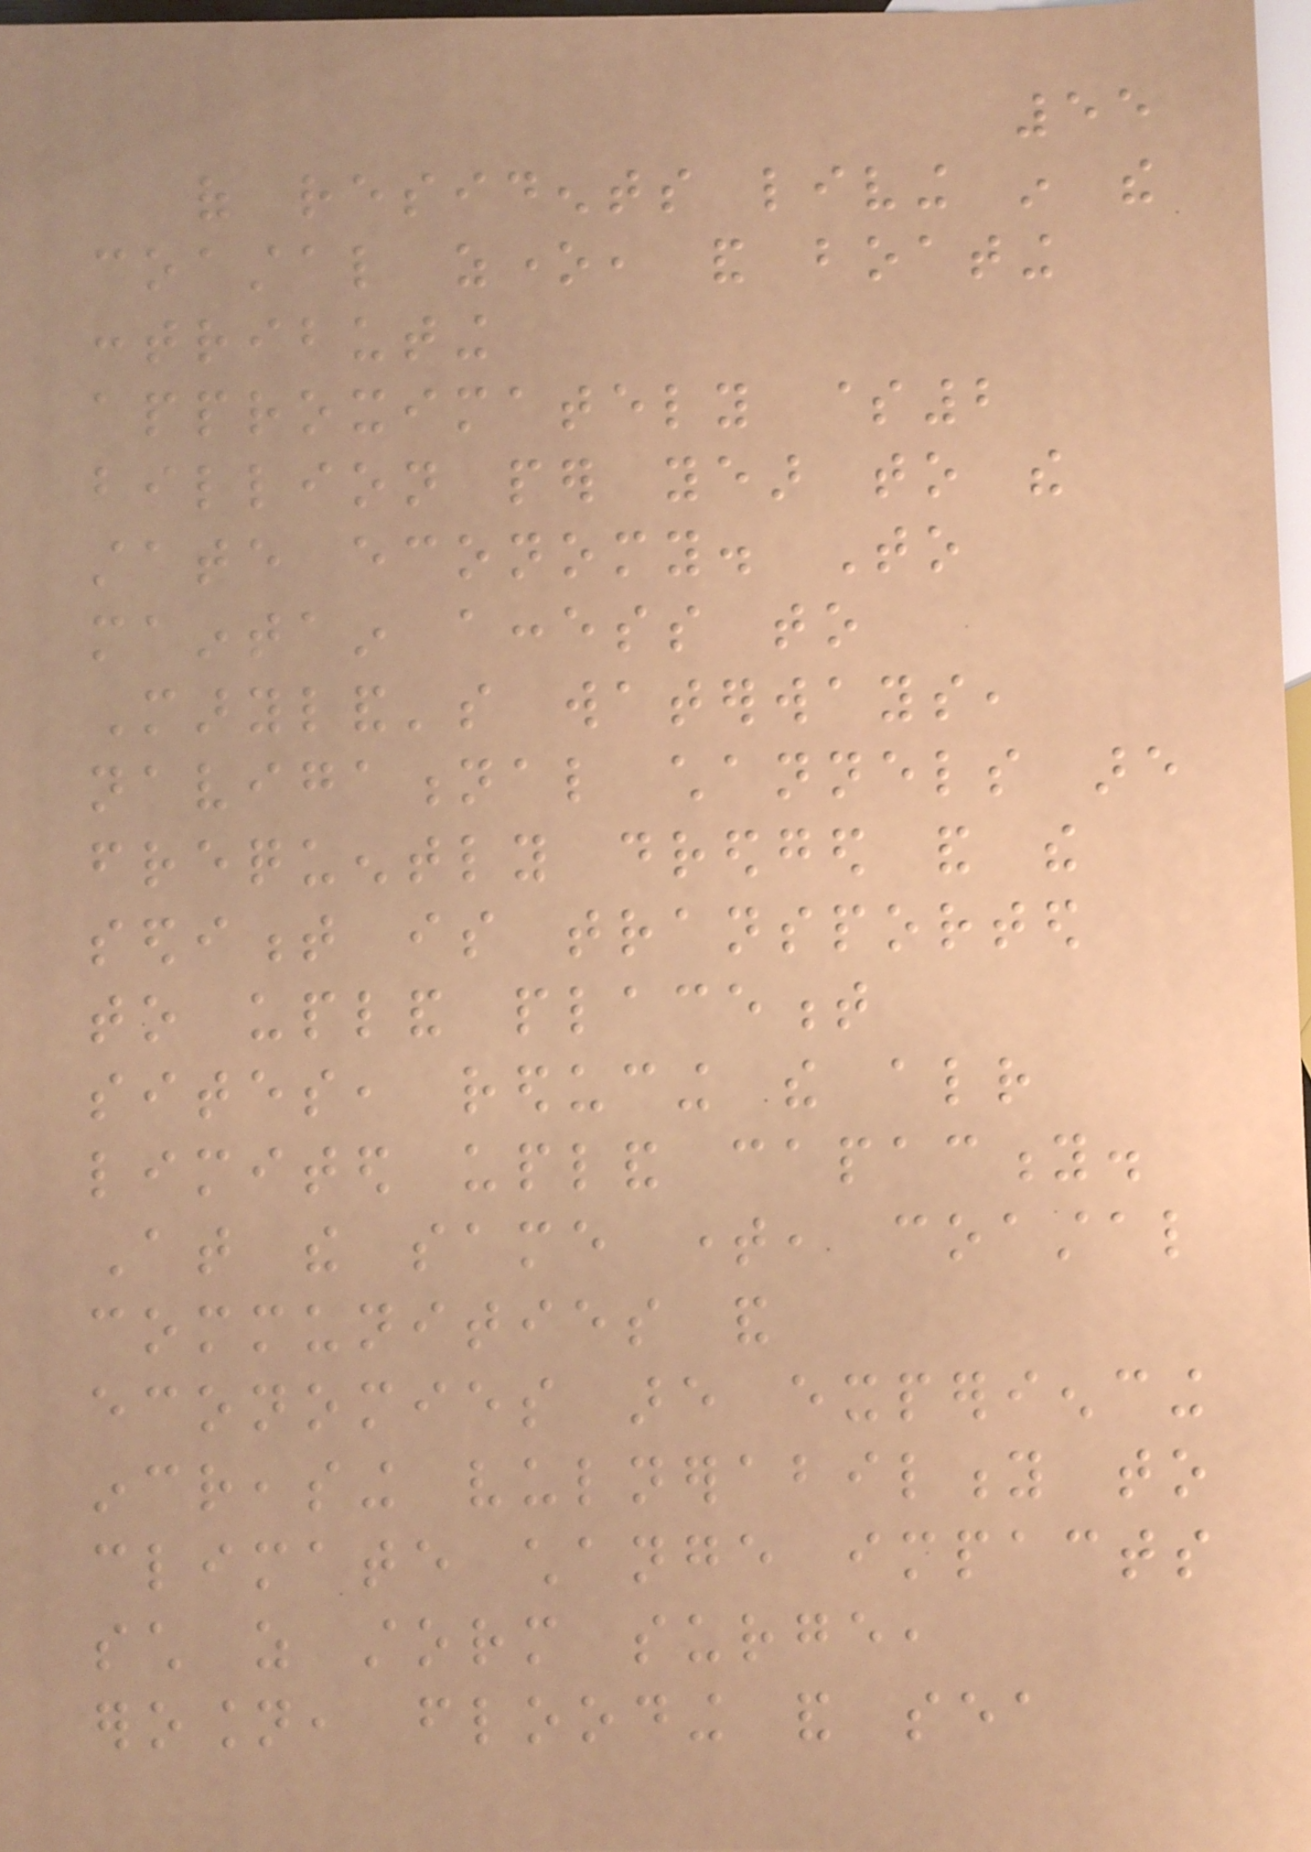55
of residents living in the
coastal zone, and boating
contributing
approximately $2
billion per year to the
state economy. To
maintain access to
Maryland's waterways,
navigational channels are
frequently dredged and the
sediment is transported
to upland placement
sites, reducing the already
limited upland capacity.
At the same time, coastal
communities and
economies are experiencing
increasing vulnerability to
climate change impacts
such as storm surge,
erosion, flooding and sea
